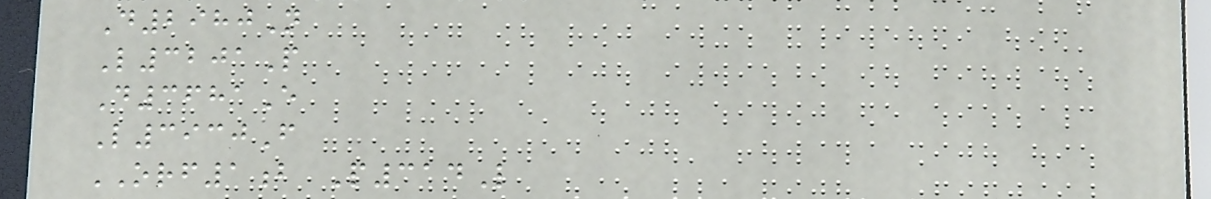D2980N
L3201P
D3681E
L3930F
ORF1b P314L
